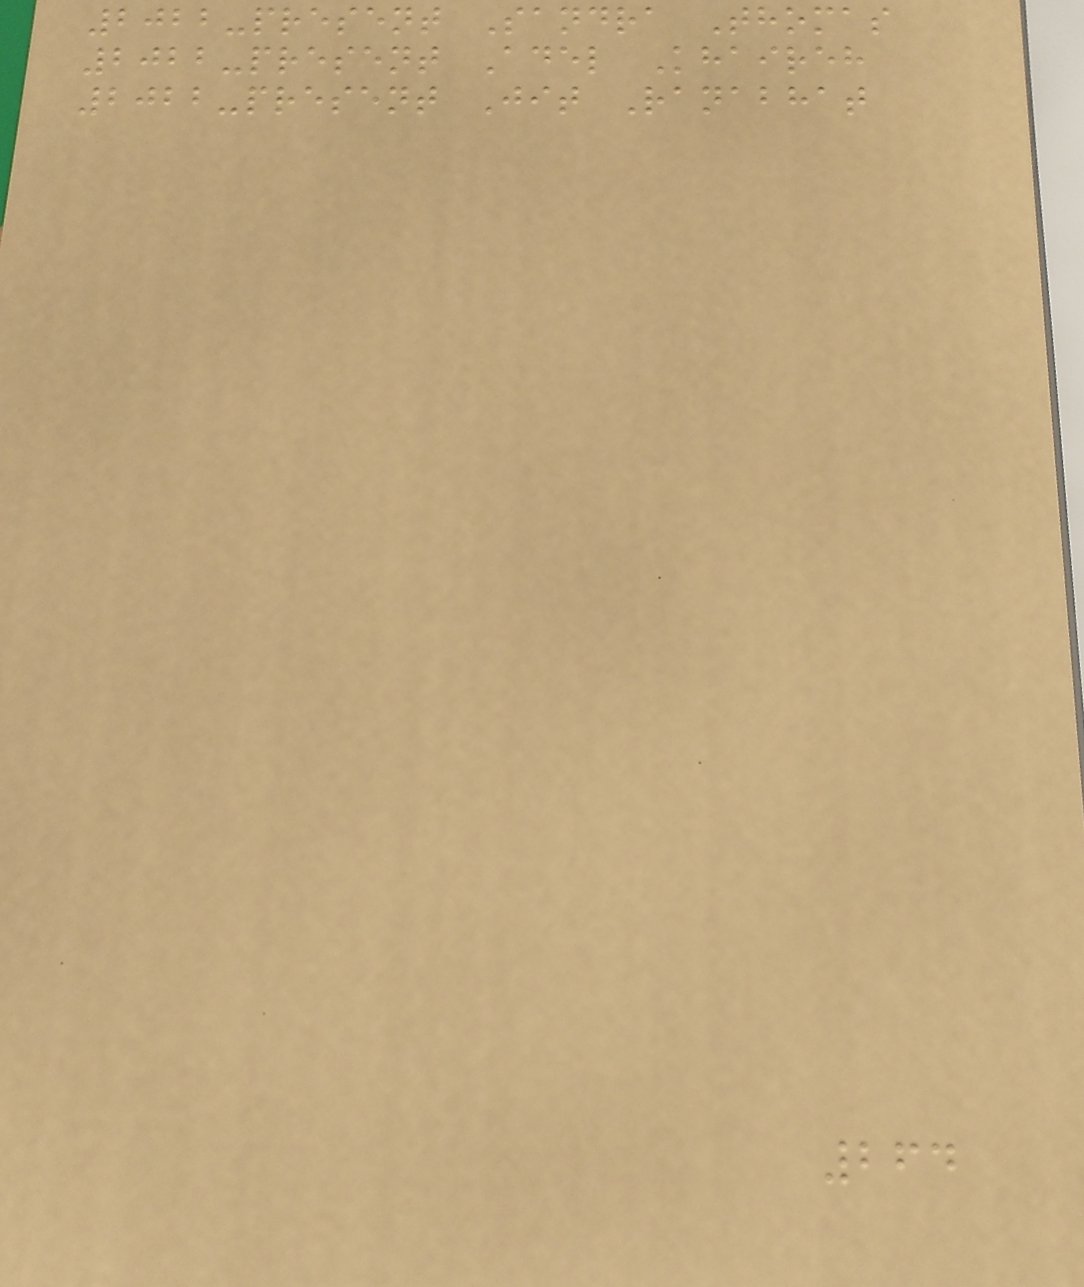2022-present Sandra Thomas
2022-present Adel Khaireh
2022-present Jit Ranabhat
264
